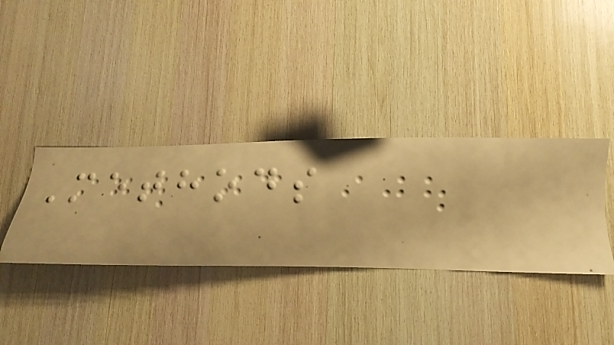Methods
